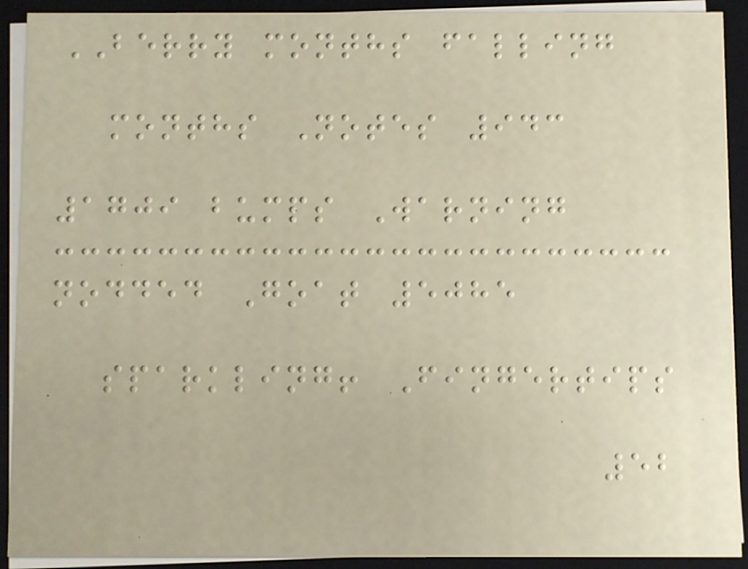BERRY months falling
months Notes 943
1709 bumps Warning
nodded Goat 5085
sparkling! Fingertips
52
